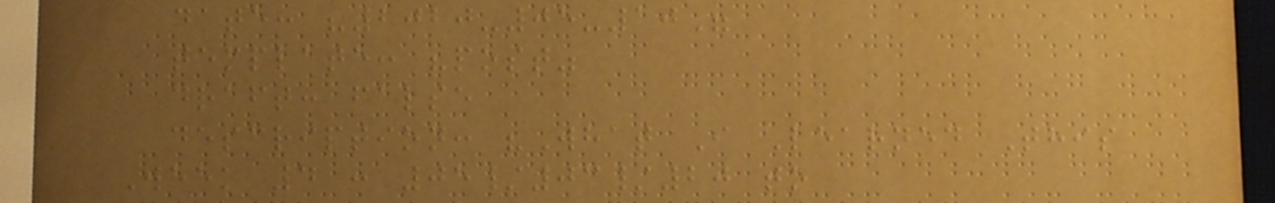date: "2020-05-10"
template: "post"
draft: false
description: "What I Learned This
Week 4 : 05/03/20 to
